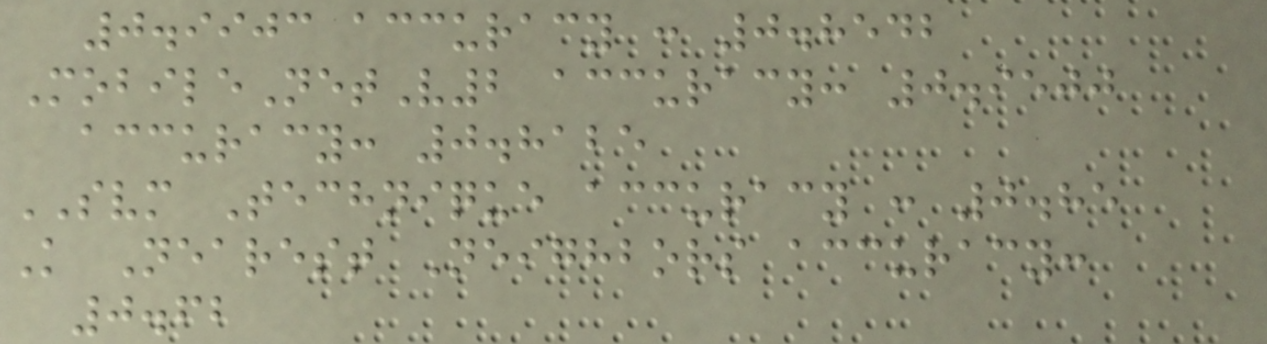0.9903 accuracy : 0.8542
MobileNetV2 accuracy: 0.9500
accuracy: 0.8125
SVM Technique accuracy : 0.85
K Nearest Neighbors accuracy:
0.62
